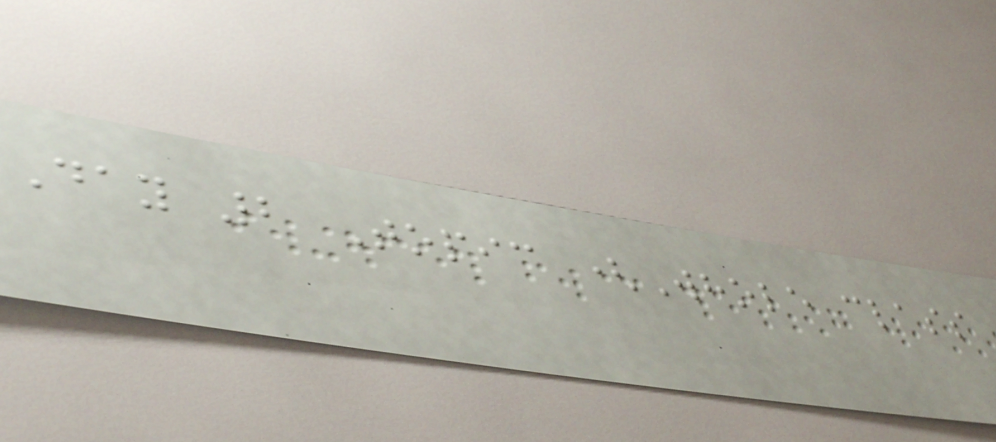Day 2 Topic (Whole class
